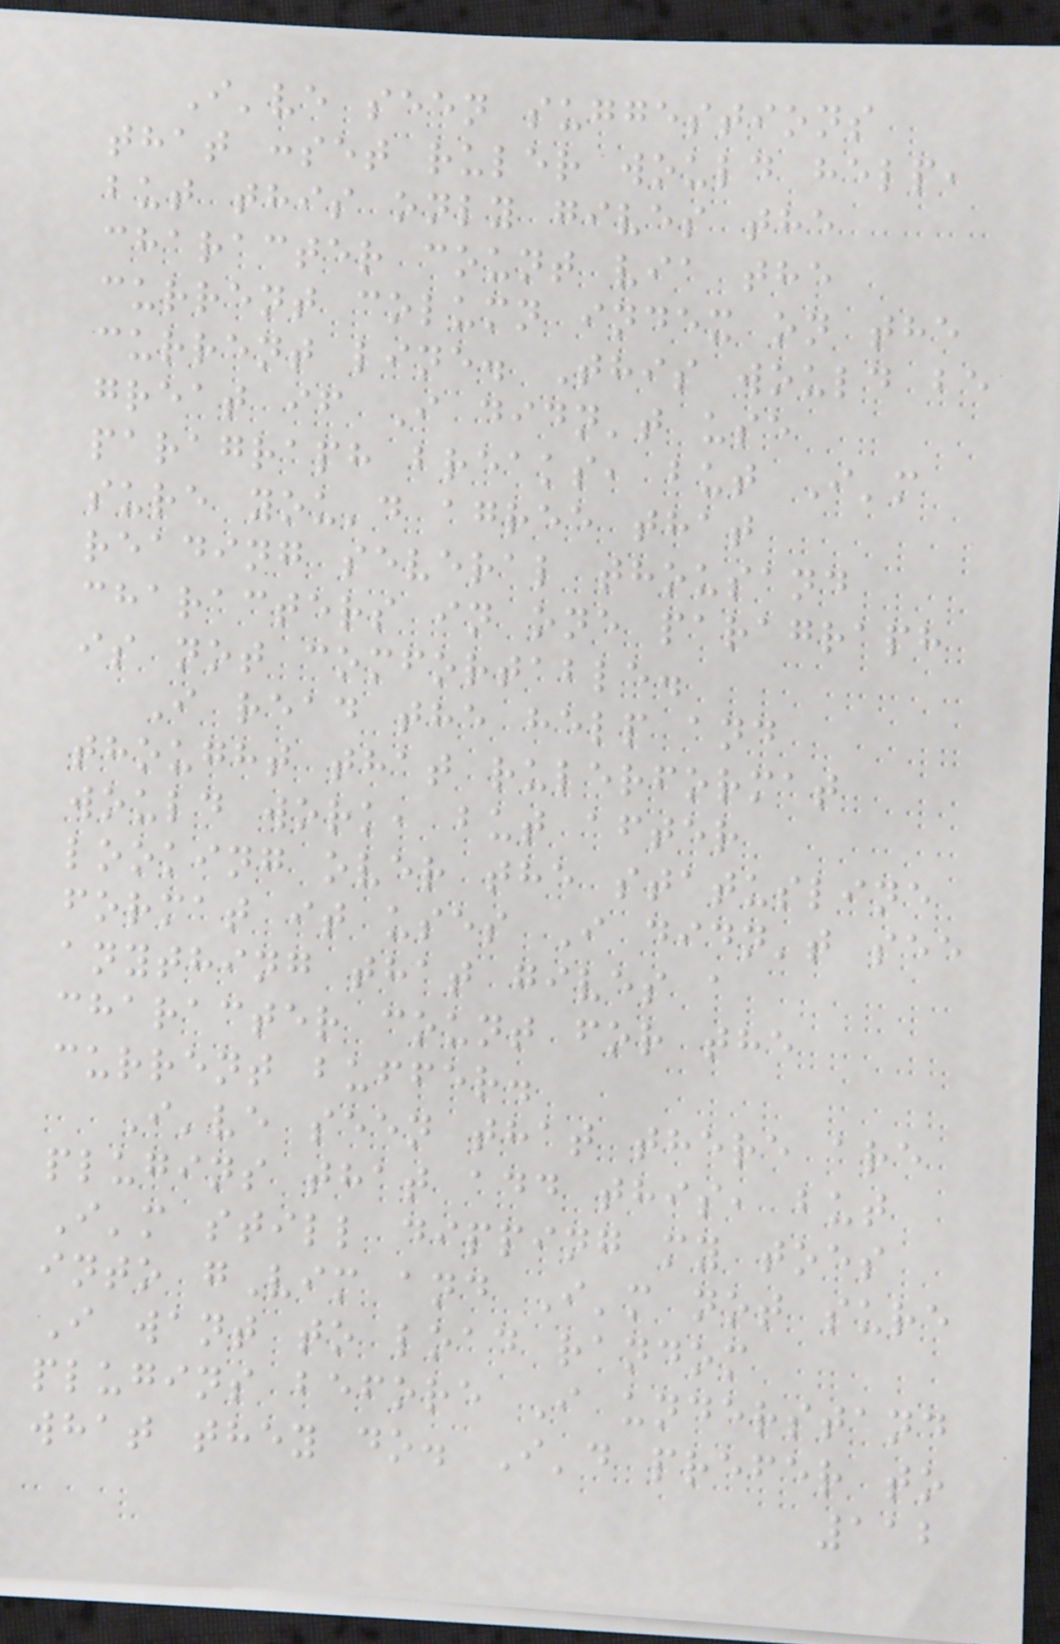I've seen suggestions
that :set ruler would help,
but this only gives the
character count via the
current column index on the
current line. This would be
great if I didn't use
paragraph breaks, but I'm
sure you'd agree that
reading several thousand
characters in one paragraph
is not comfortable.
I read the help and
thought that rulerformat
would work, but after
looking over the statusline
format it uses I didn't see
anything that gives a
character count for the
current buffer.
I've seen that there are
plugins that add this, but
I'm still dipping my toes
into gVim and I'm not sure
I want to load random
plugins before I understand
what they do. I'd prefer to
112
